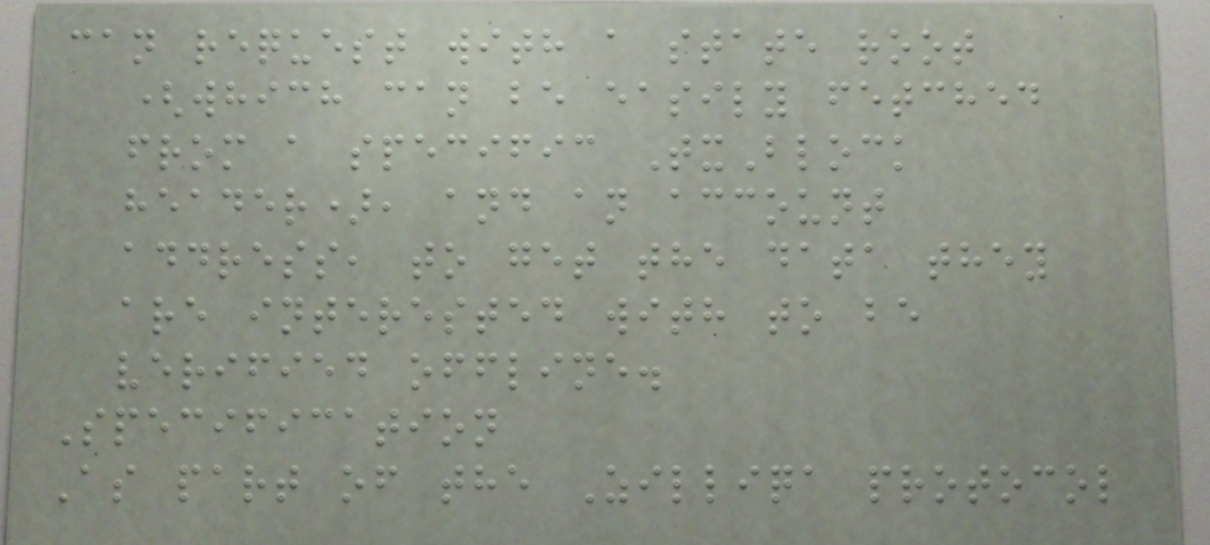can request with a state root
(which can be easily fetched
from a specific TxBlock
header), and an account
address, to get the data they
are interested with to be
verified offline.
Specification
As part of the Zilliqa protocol
